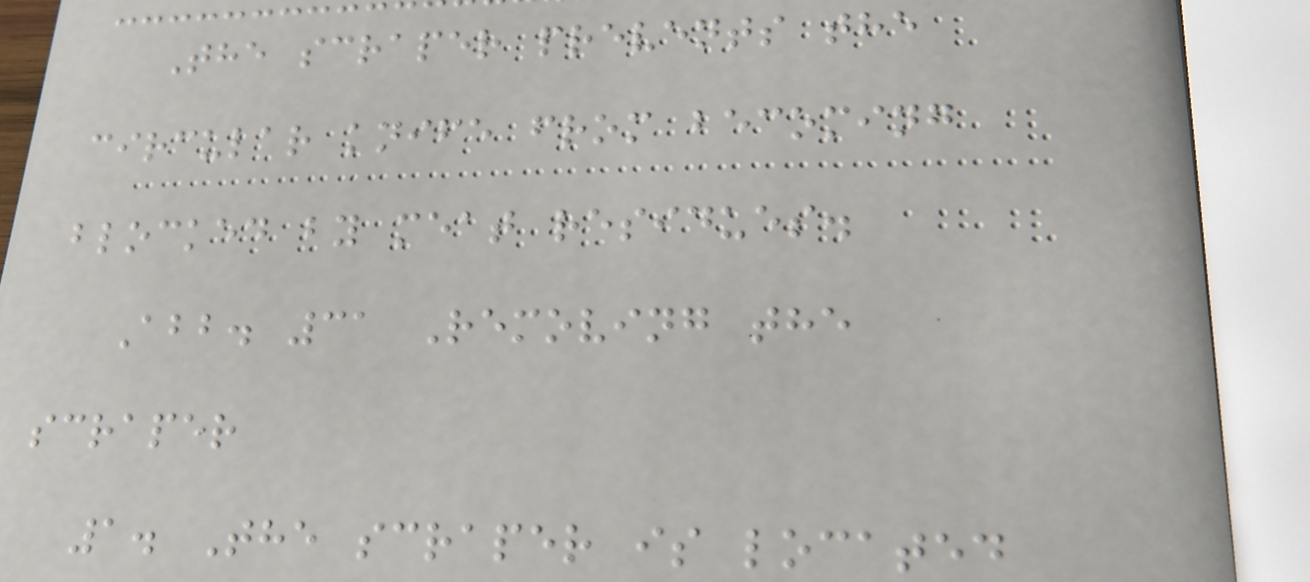The scraper prevents the
circular knife from becoming
blocked by meat residues.
Abb. 31 Removing the
scraper
1. The scraper is located
